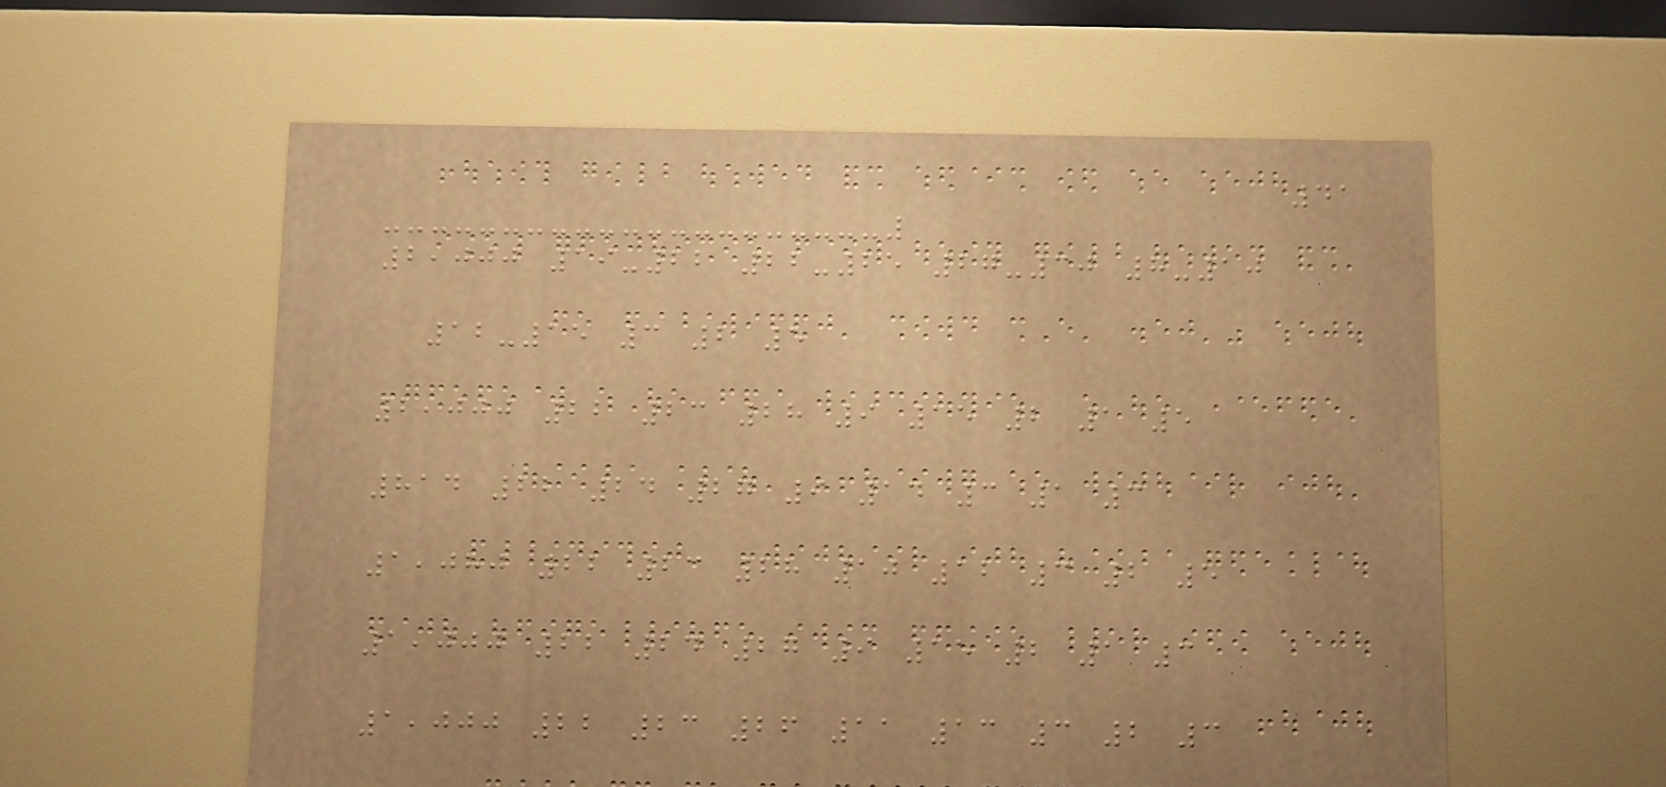41
2,000 19-22 22-25 27-30 8-10
12-15 3 2 5
2,000 22 23 28 9 15 2 1 5
814 22 24 27 9 14 3 1 3
1,080 22 23 28 10 12 3 2 5
1,000 22 24 27 9 15 2 1 3
1,000 22 23 26 11 13 3 2 3
